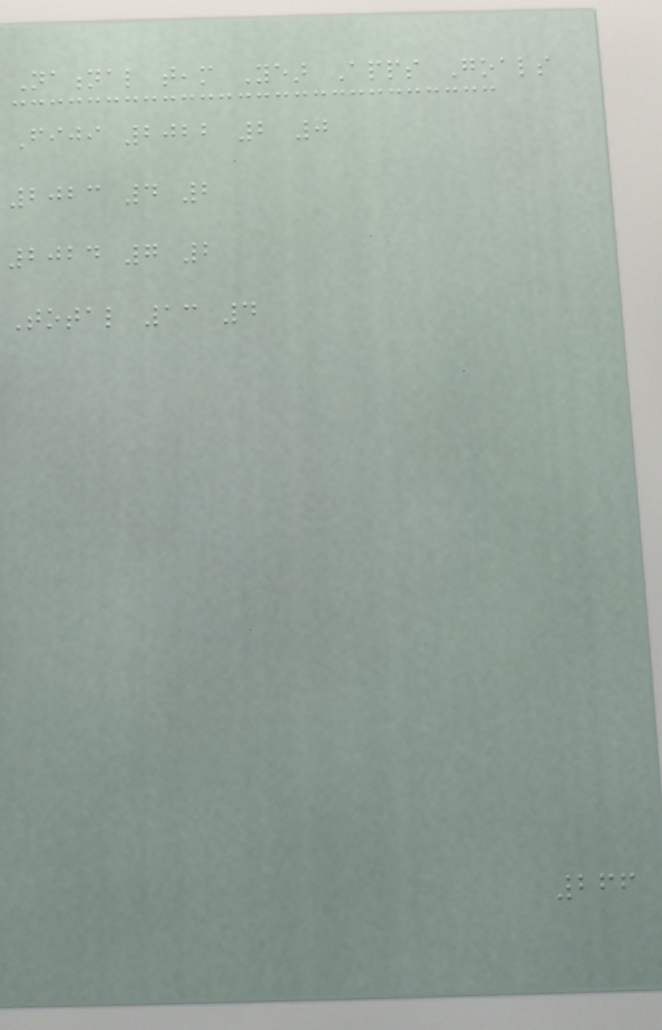National team Year Apps Goals
Fiji 2022 2 0
2023 4 2
2024 7 2
Total 13 4
266
